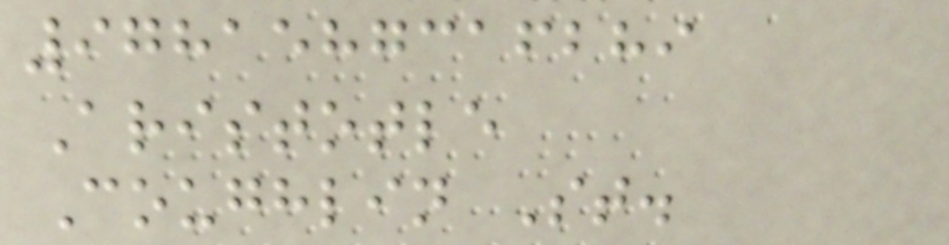9781587316289
Aristotle
Coughlin St.
